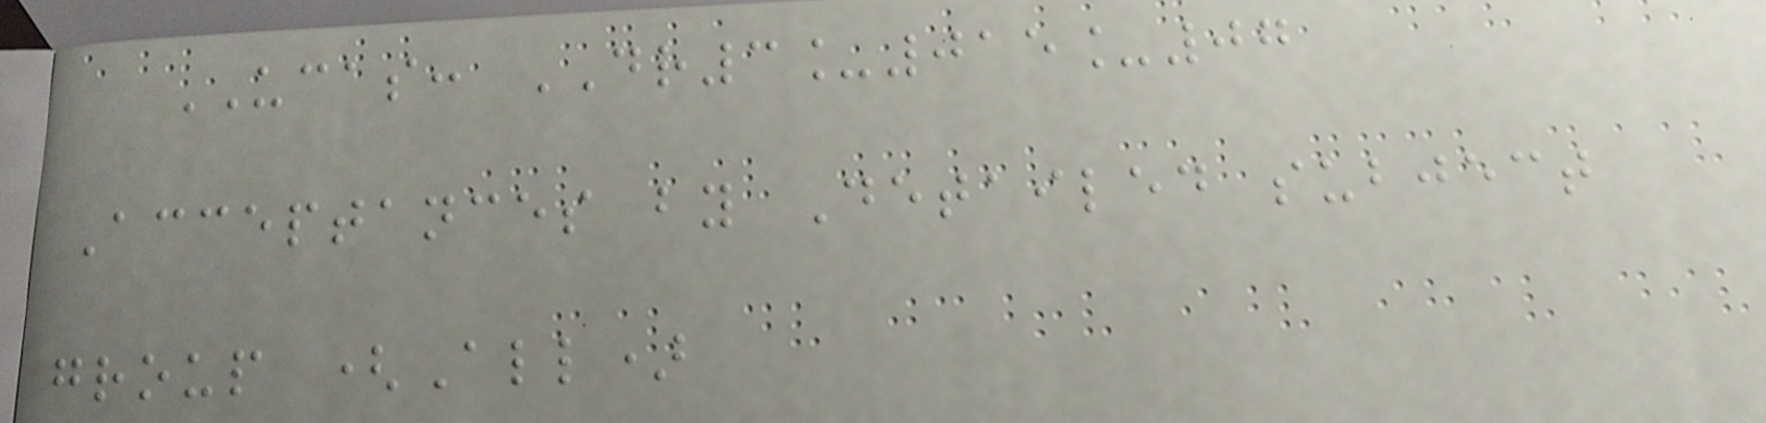UCAS: DR3_015_07
Acceptances by Detailed subject
group (All)
